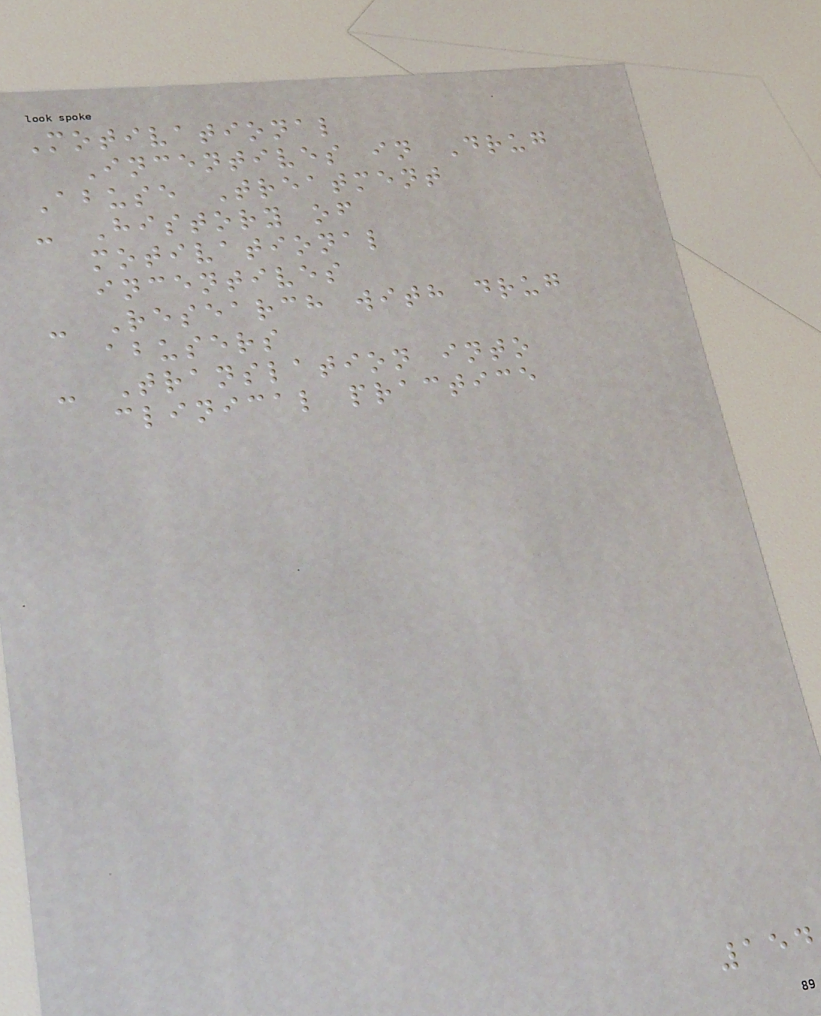Motivational
Incentives in Drug
Abuse Treatment
- History of
motivational
incentives
- Research with drug
abusers
- Translation into
clinical practice
154
